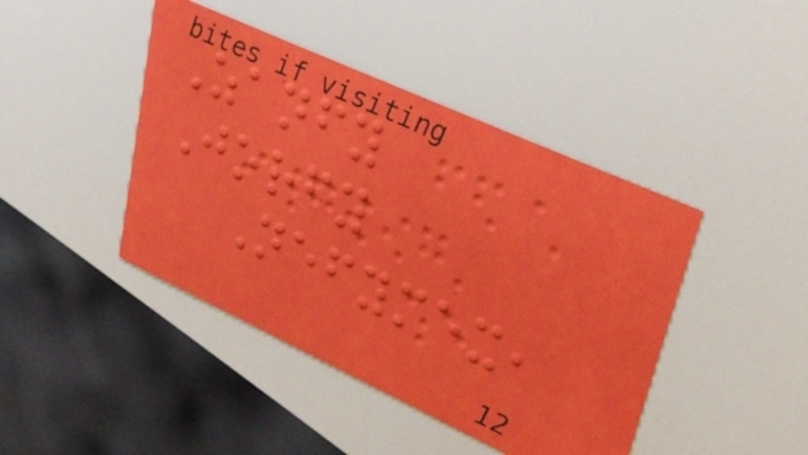Zanfy
Jorfy
Nefymex,
